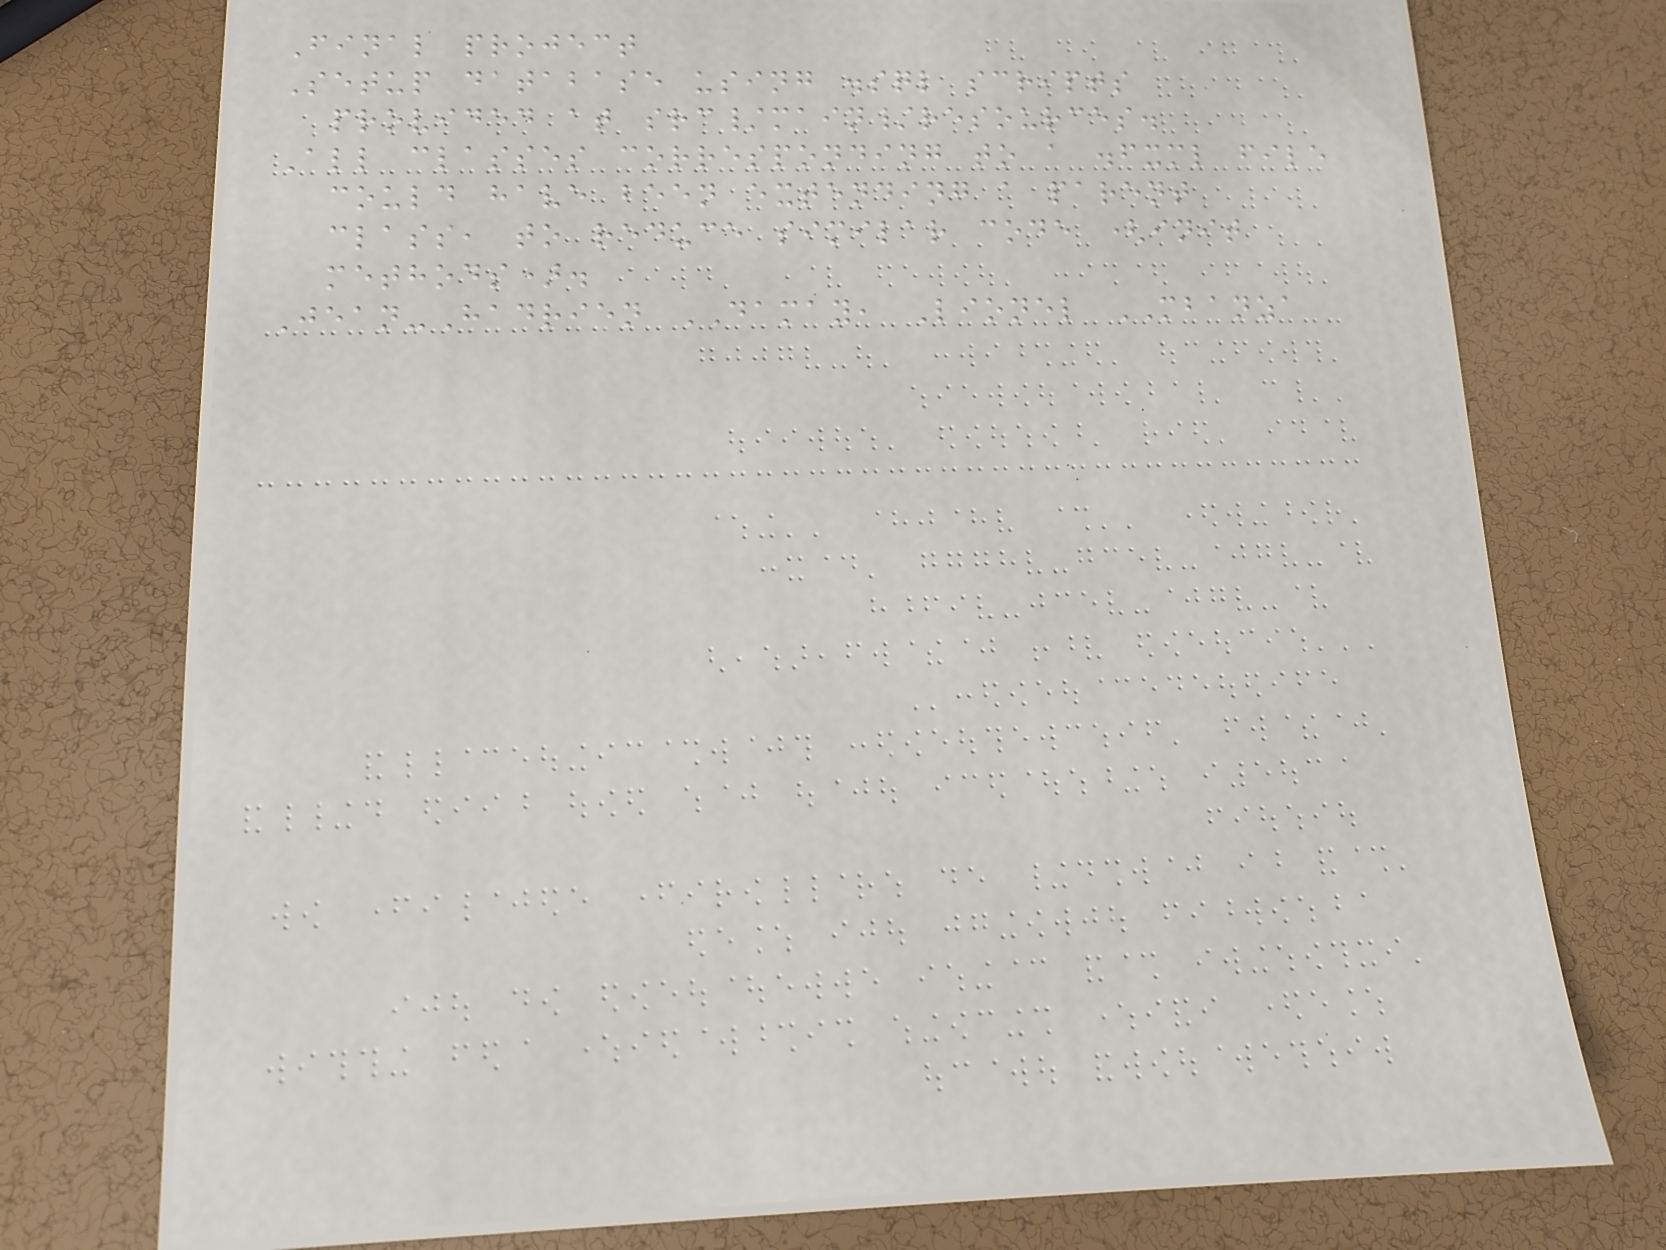Final project
Setup database using .sql scripts
provided at src/main/resources.
All classes corresponding to a .fxml file
could have been extending a parent
class, to reduce similar code (init
methods).
Jean-Hadrien DAMAY, Lionel MBANZA
